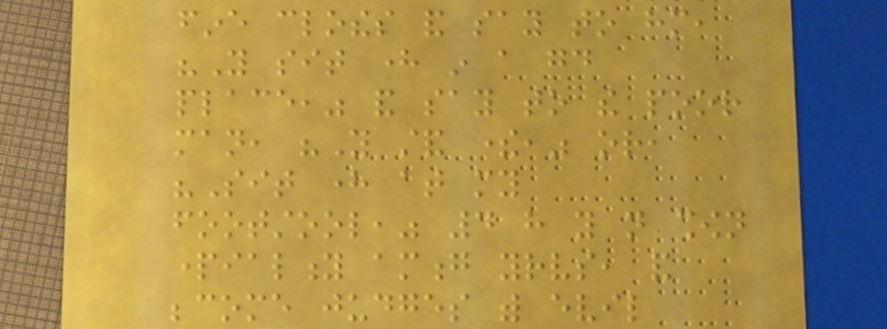fine clothes and say to him,
"You sit here in a good
place," and say to the poor
man, "You stand there," or,
"Sit here at my
footstool," 4 have you not shown
partiality among yourselves, and
become judges with evil
